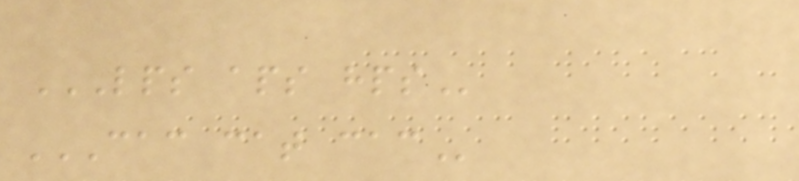LPS APS HPS
CAC CAT CAC
